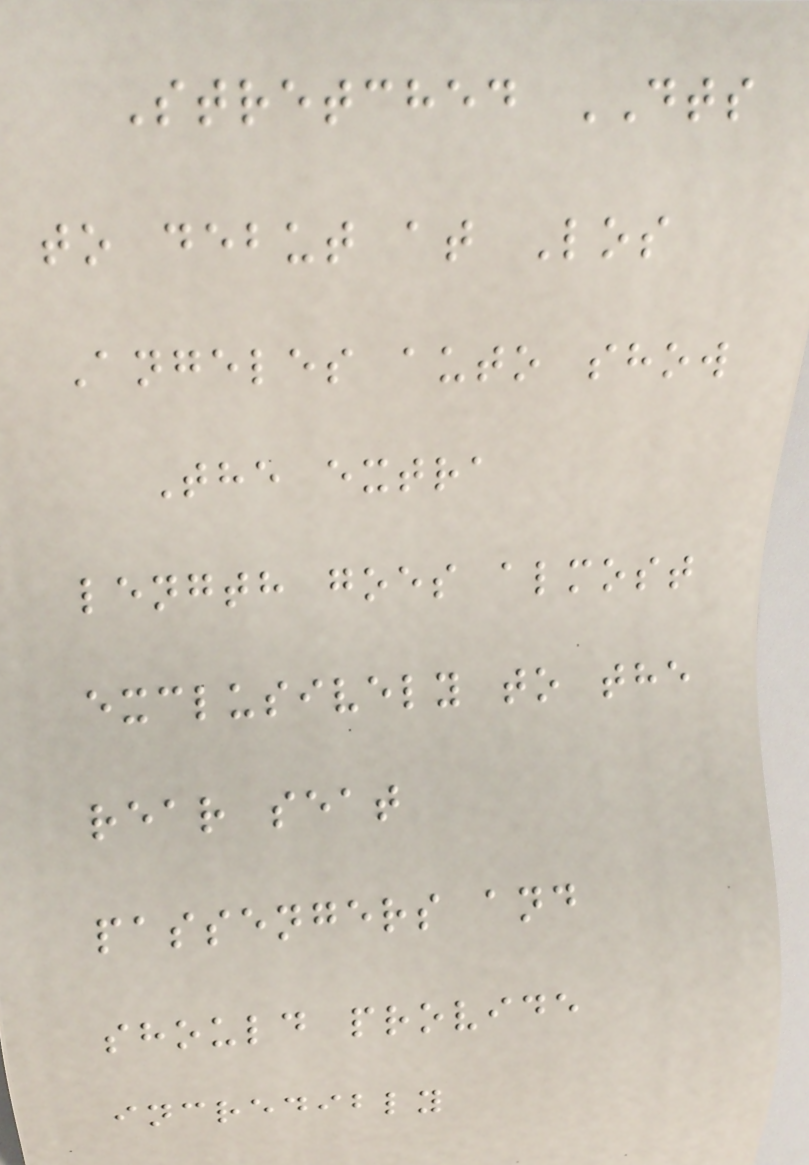Stretched DTS
to debut at Los
Angeles auto show
The extra
length goes almost
exclusively to the
rear seat
passengers and
should provide
incredibly
